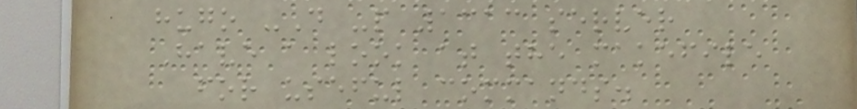hugo -D -p 1313 server
Have a look at the makefile
for useful commands.
